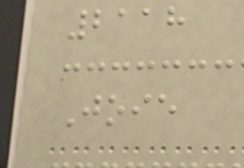2118
Joie
